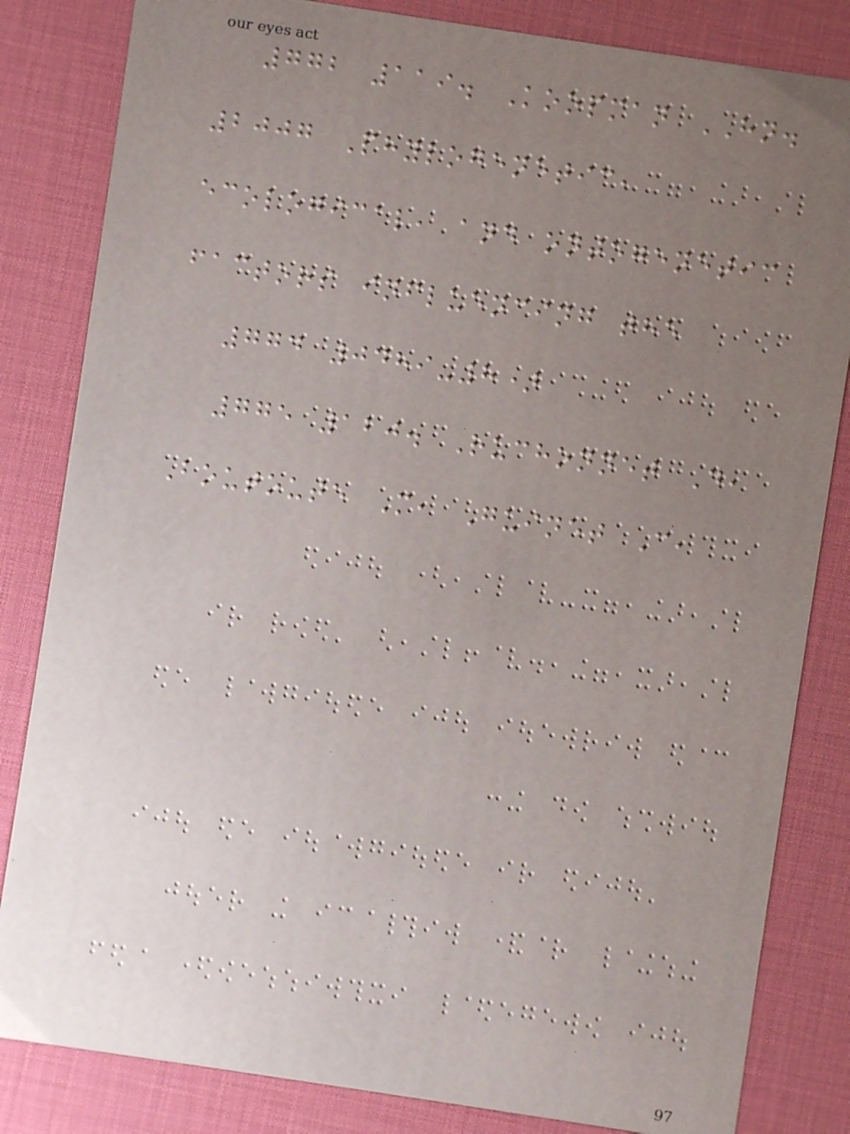772 119. Koopman HN.
2007 Phylogenetic,
ecological, and ontogenetic
factors influencing the
774 0489-8)
775 120. Ruchonnet D,
Boutoute M, Guinet C,
